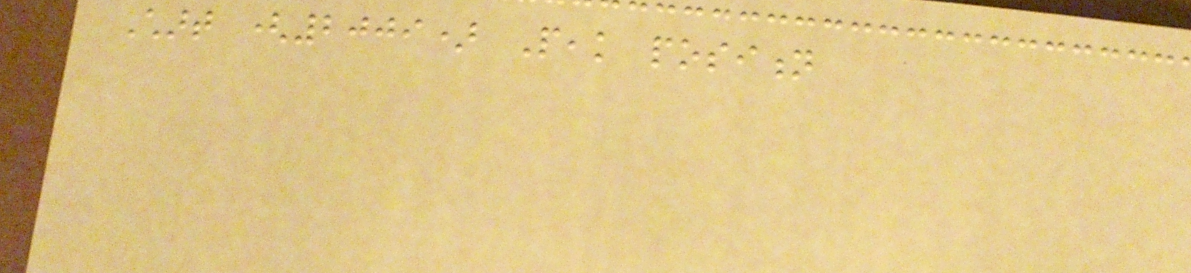Chart (2009) Peak position
